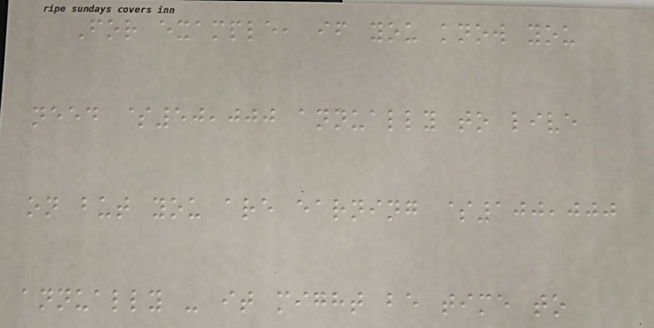For example, if you know you
need $50,000 annually to live
on but you are earning $100,000
annually - it might be time to
